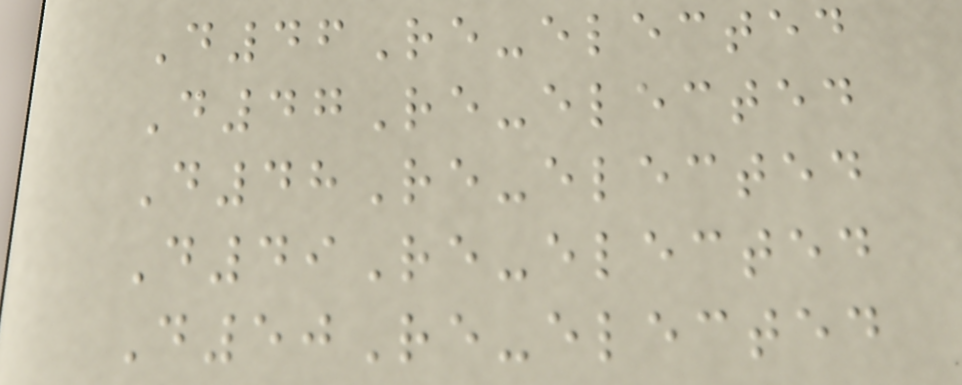D46Re-elected
D47Re-elected
D48Re-elected
D49Re-elected
D50Re-elected
